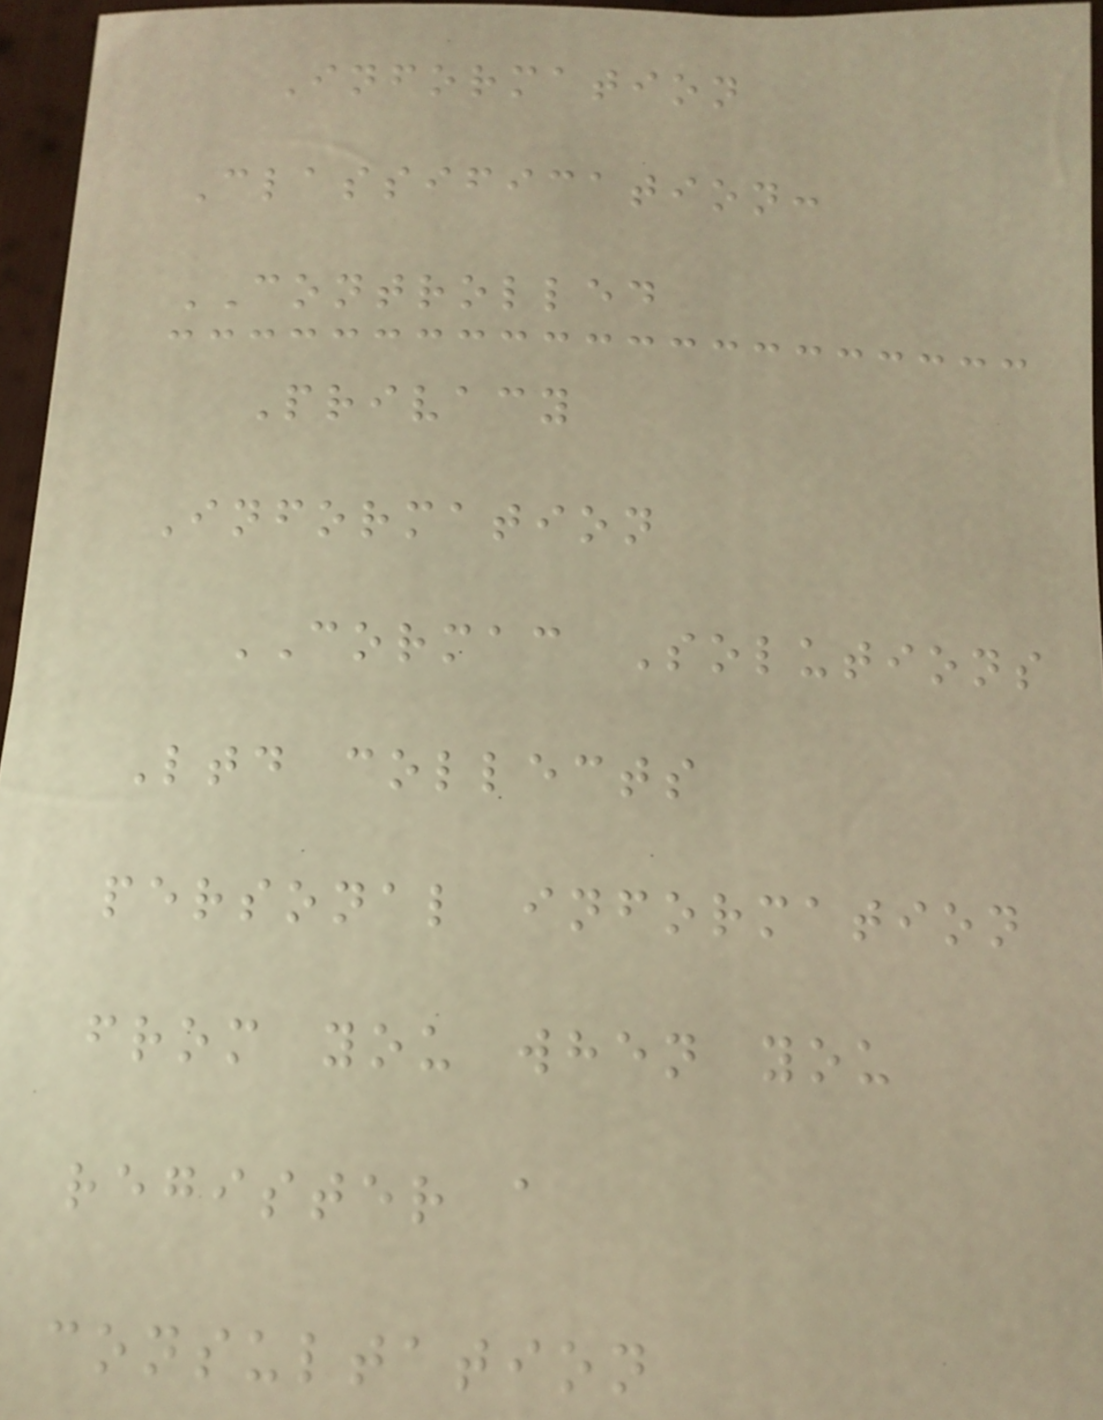Information
Classification:
CONTROLLED
Privacy
Information
CORMAC Solutions
Ltd collects
personal information
from you when you
register a
consultation
